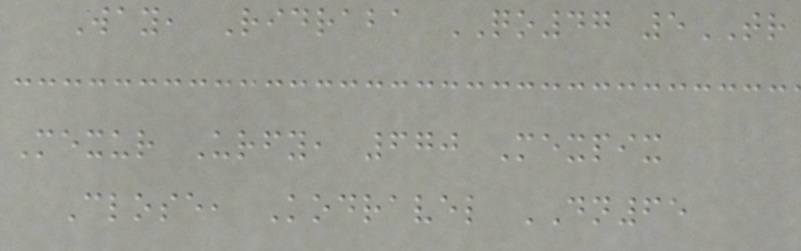Way, Ridraba QO47 5TR
Mexur Urfy, 670 Mexpix
Close, Kodravel DN65
